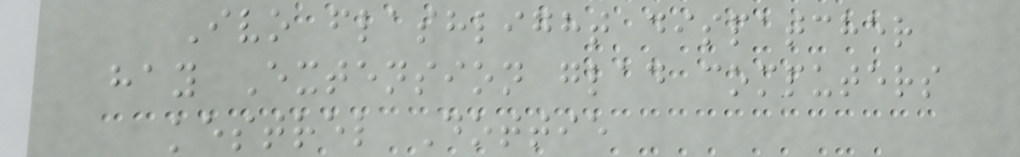Ivo flashlight dispatcher
hay Extension glad computers
kestrel Dottie
